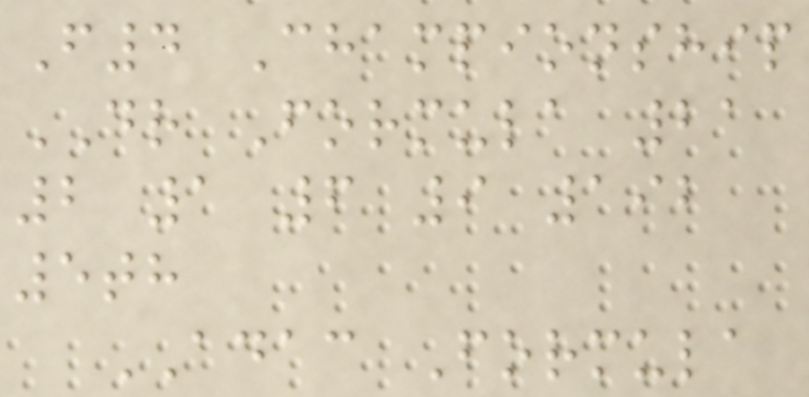F4 Championship
DR Formula 21
2 1 6 9 192
5th
ADAC Formula
